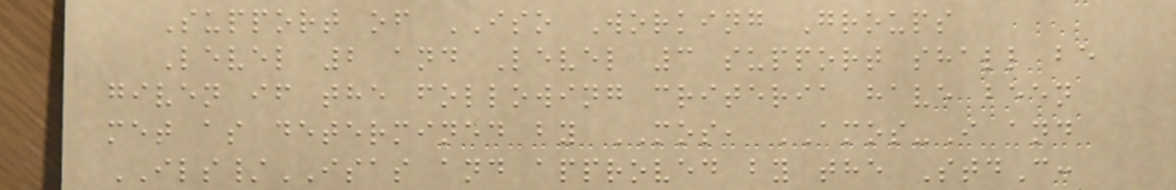Support of ISO Working Groups
Level 2 and Level 3 support shall be
given if the following criteria have been
met as determined by MOS, AMOS-I and
ILS/ISAS and approved by the StdC:
